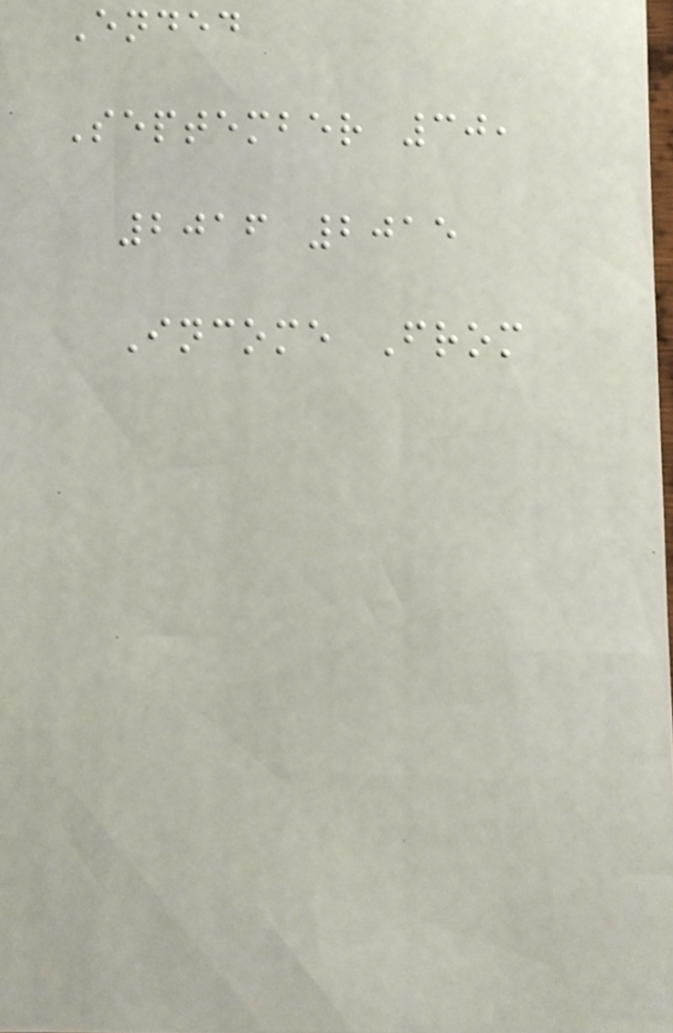Ended
September 30,
2016 2015
Income From
